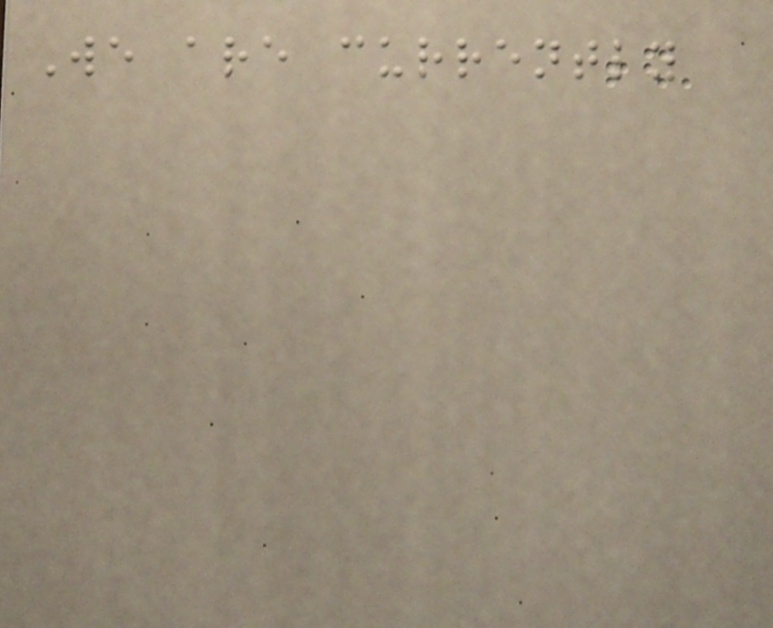We are currently
